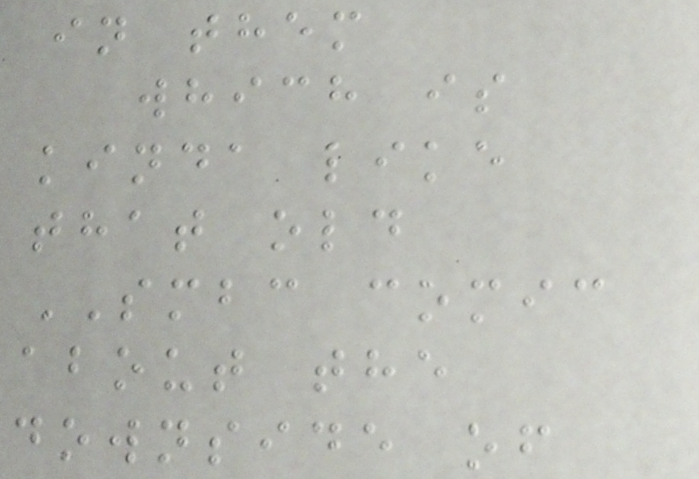in them
which is
kinda like
that old
SMBC comic
about the
downside of
